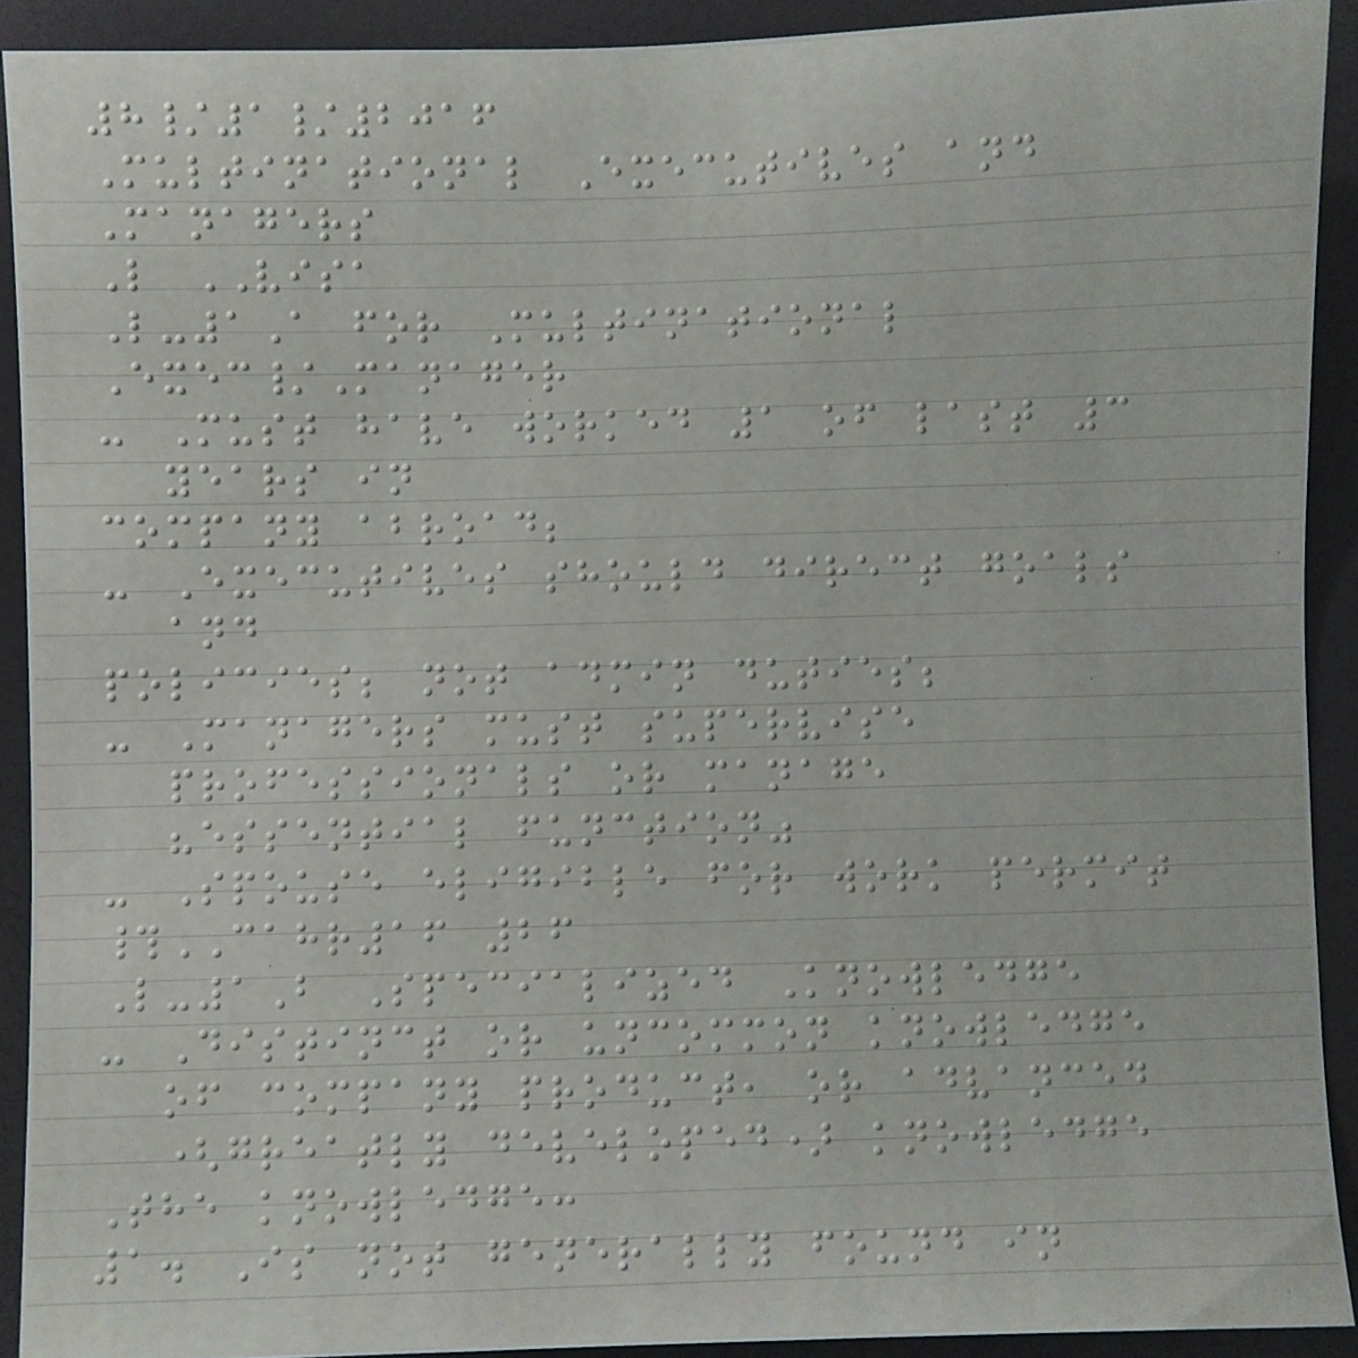8/1/2016
Multinational Executives and
Managers
L VISA
L-1A for Multinational
Exec/Manager
- Must have worked 1 of last 3
years in
company abroad;
- Executives should direct goals
and
policies; not admin duties;
- Managers must supervise
professionals or manage
"essential function"
- Spouse eligible for work permit
#CAHR16 26
L-1B Specialized Knowledge
- Distinct or uncommon knowledge
of company product, or advanced
(greatly developed) knowledge
The knowledge:
1. Is not generally found in
